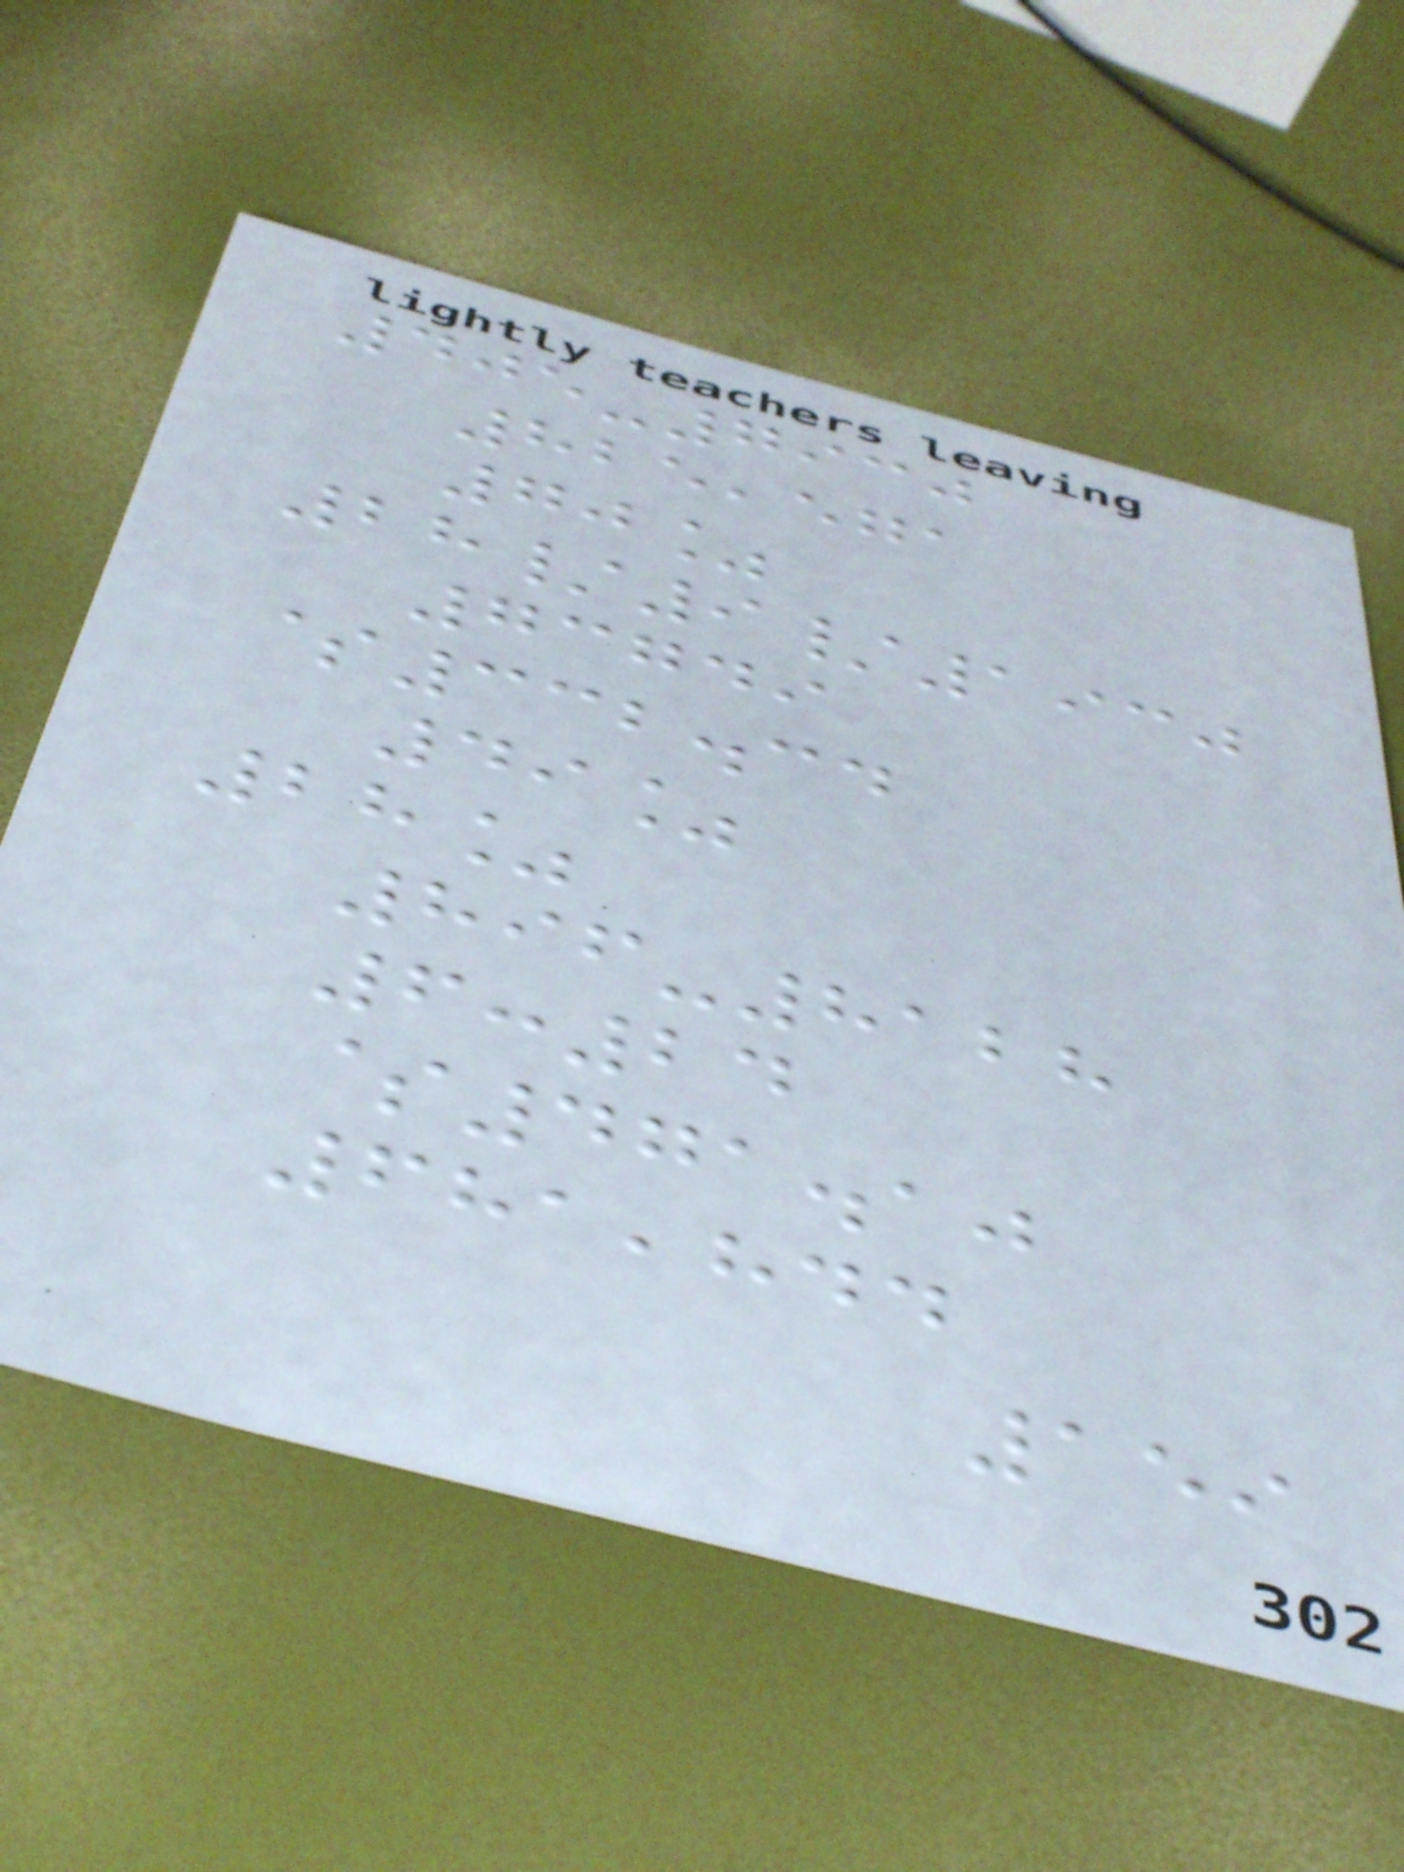405-7930
825,571
70%
28/9/1930
73749
$332.34
49%
28%
896-8128
6:24
$471.10
681,844
159
